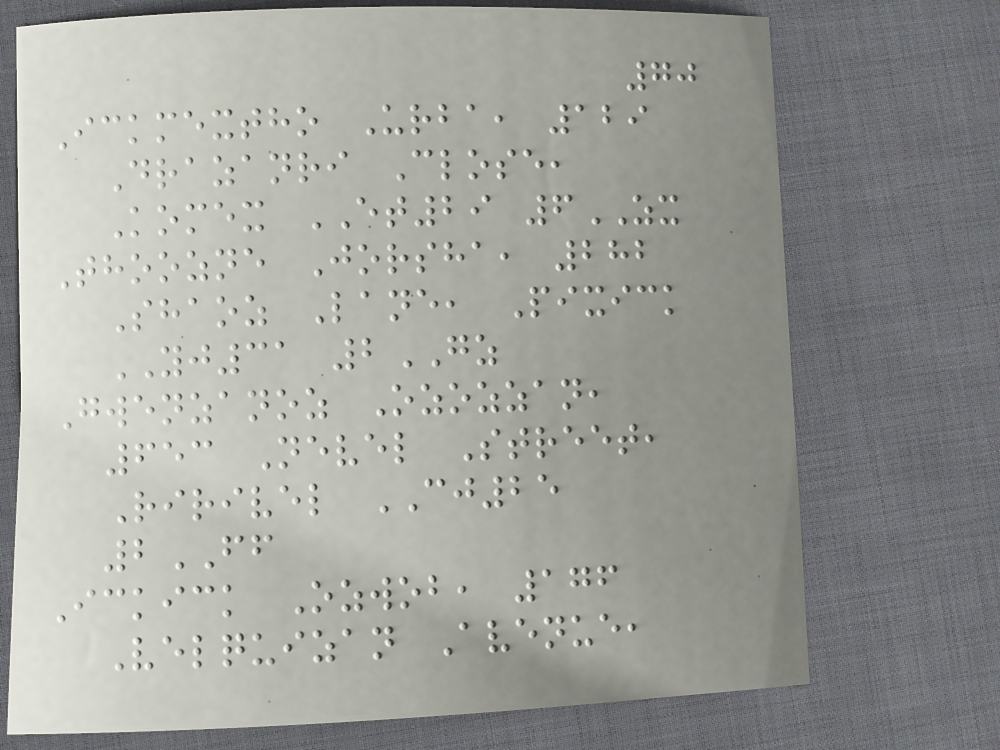70
Ickmextho Urba, 129
Drazanri Close,
Komex ET29 6ZX
Thoozne Jorsha, 282
Shaoz Lane, Pixick
YJ31 2GZ
Gwenzanoz Ozozzan,
653 Nevel Street,
Ririvel CJ25
2FF
Ickick Ozwob, 176
Velquizan Avenue,
